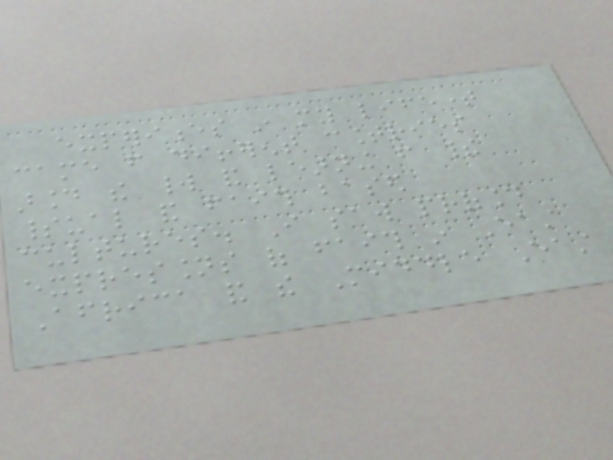experiences in my lifetime
came from different countries
around the world and learning from their
spiritual and faith based
cultures. I saw profound
expressions of faith in East
Africa and the Middle East
